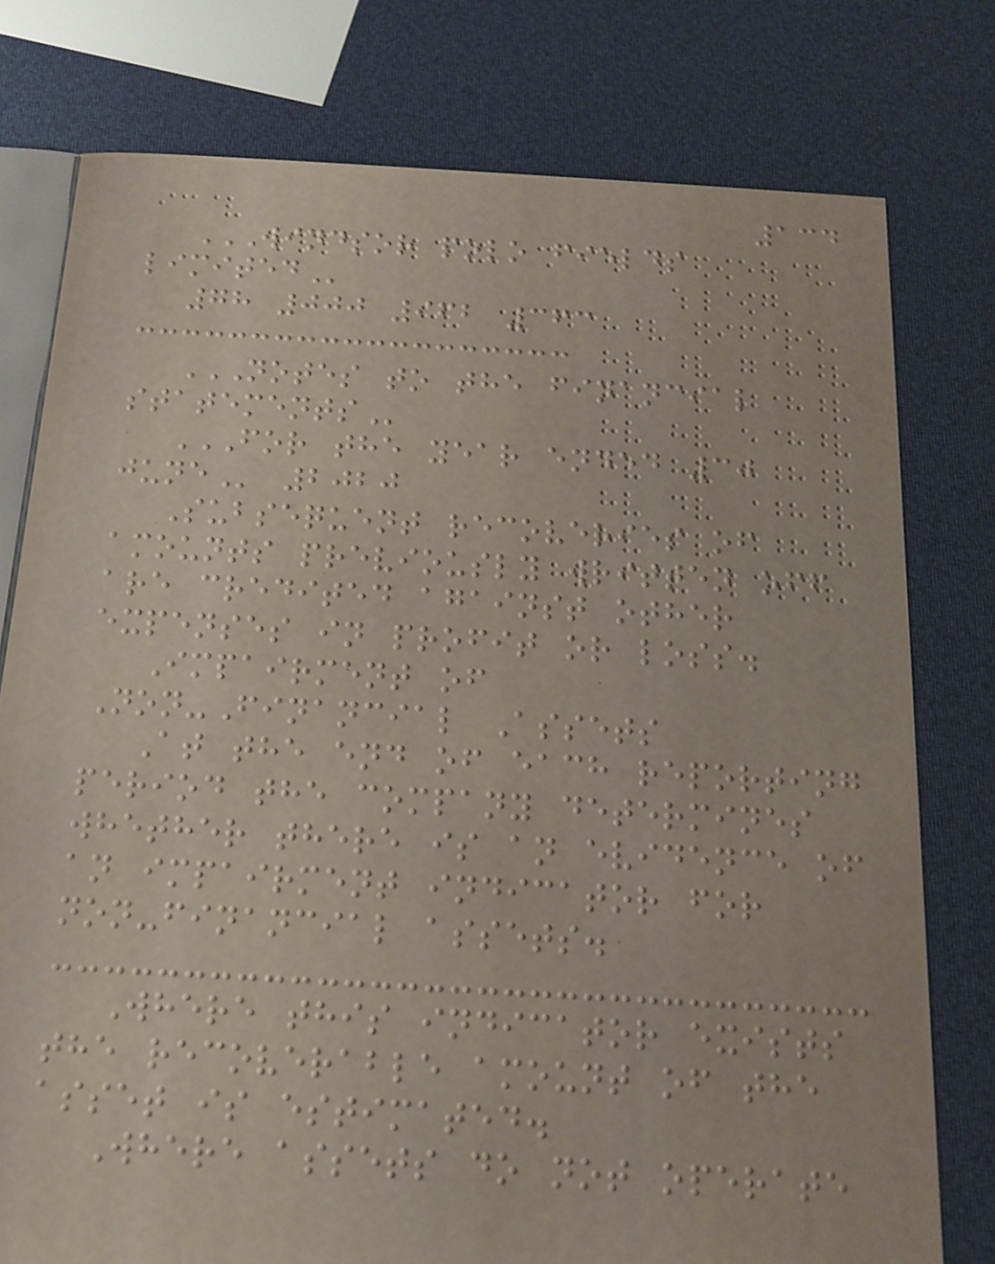134
WINDSOR POLO FIELDS
LIMITED
78 000 962 363
NOTES TO THE FINANCIAL
STATEMENTS
FOR THE YEAR ENDED 30
JUNE 2020
Subsequent recoveries of
amounts previously written off
are credited against other
expenses in profit or loss.
Impairment of
Non-Financial Assets
At the end of each reporting
period the company determines
whether there is an evidence of
an impairment indicator for
non-financial assets.
Where this indicator exists
the recoverable amount of the
asset is estimated.
Where assets do not operate
